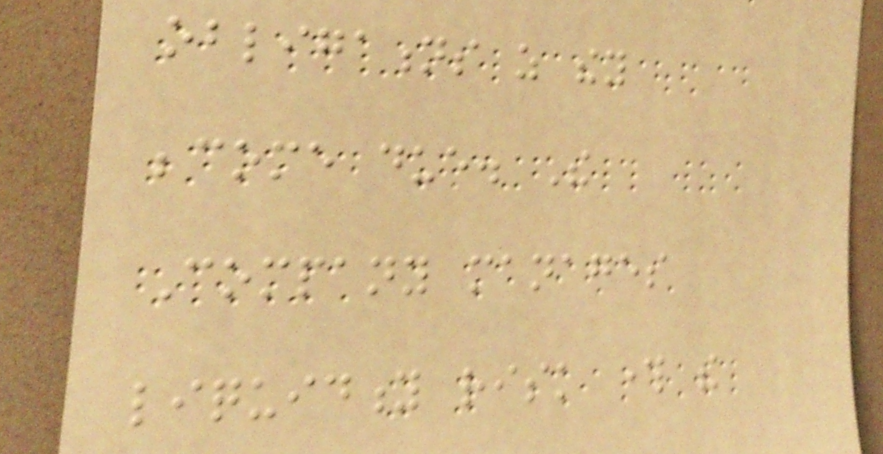obligations as they
become due. The
Company manages
liquidity risk through the
